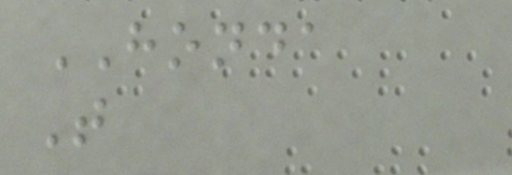HONDA
T
